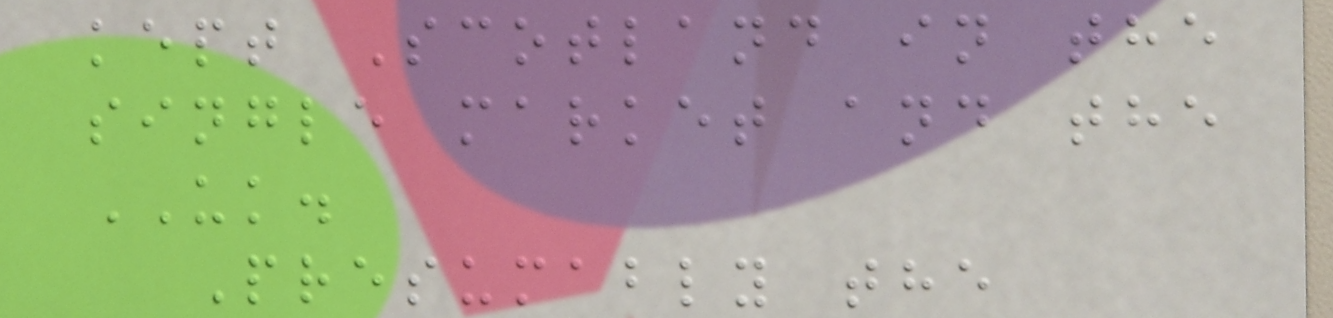kept Scotland in the
single market and the
UK.
Presumably the
